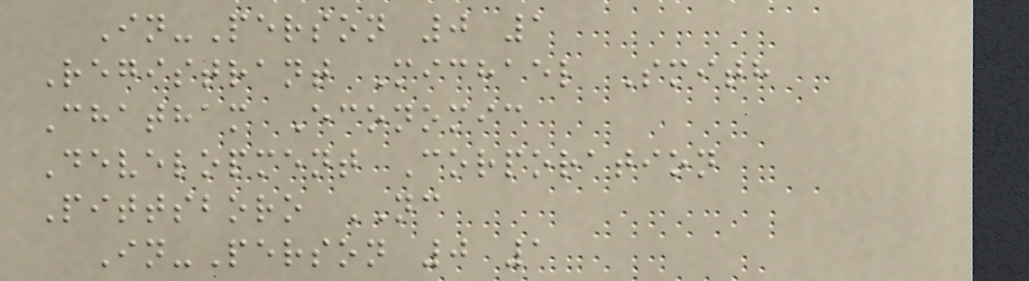In-Person 0 1
Registrant Michael Smith
Chatham Economic
Development Corporation
Pittsboro NC
In-Person 0 1
